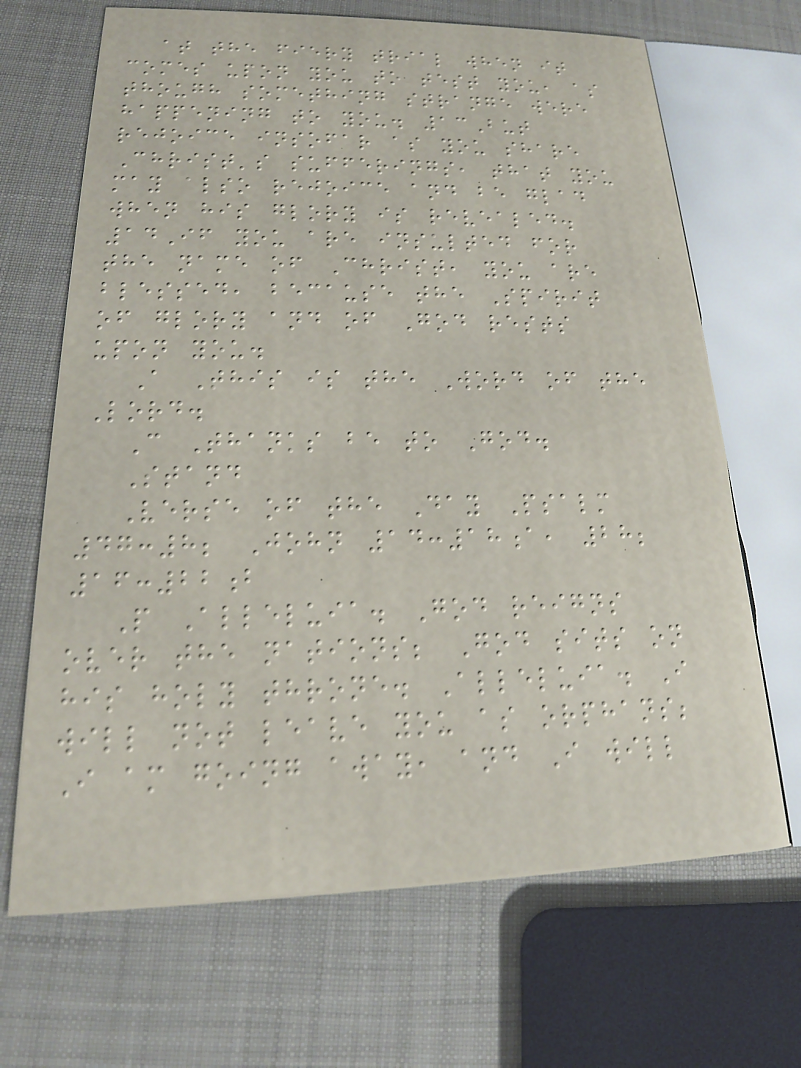at the fiery trial when it
comes upon you to test you, as
though something strange were
happening to you. 13But
rejoice insofar as you share
Christ's sufferings, that you
may also rejoice and be glad
when his glory is revealed.
14If you are insulted for
the name of Christ, you are
blessed, because the Spirit
of glory and of God rests
upon you.
A This is the Word of the
Lord.
C Thanks be to God.
Stand
Verse of the Day Psalm
47:8; John 14:18a, 28;
16:22b
P Alleluia. God reigns
over the nations; God sits on
his holy throne. Alleluia. I
will not leave you as orphans;
I am going away, and I will
